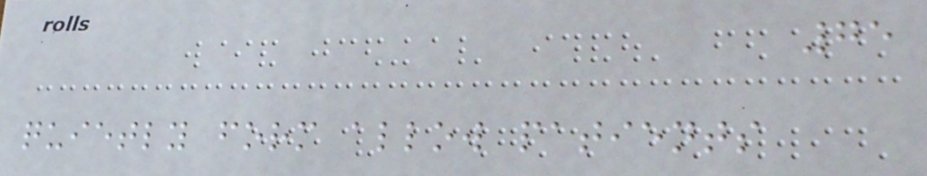75
quietly form allow patients
